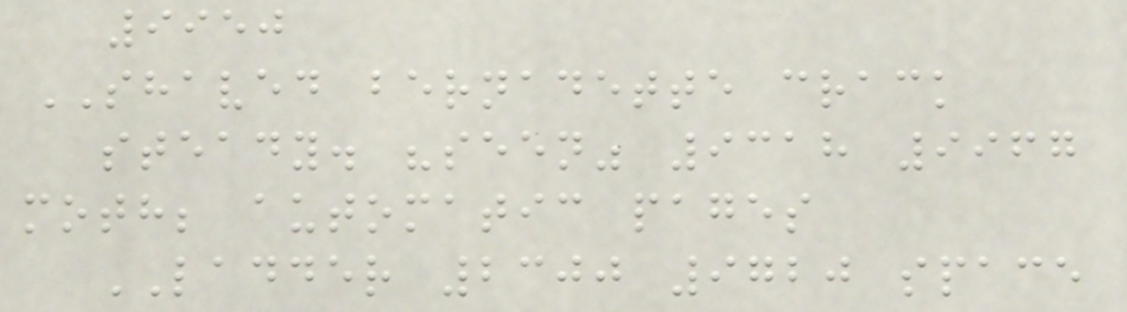9950
SHAVED bernadette crack
steady. "seen" 9318 9967
moth; automatic pages
LADDER 2300 9720 space
